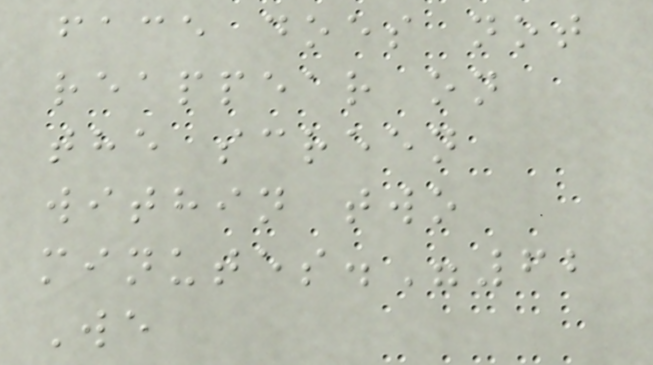face does not
reappear on
the screen
within two
minutes."62
We
